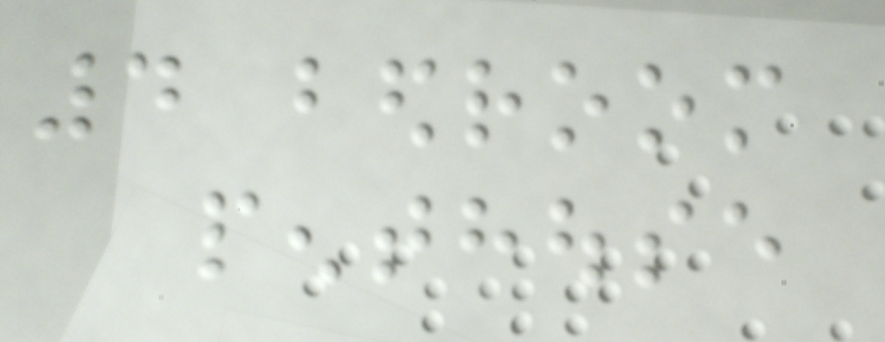4 bedroom
penthouse
